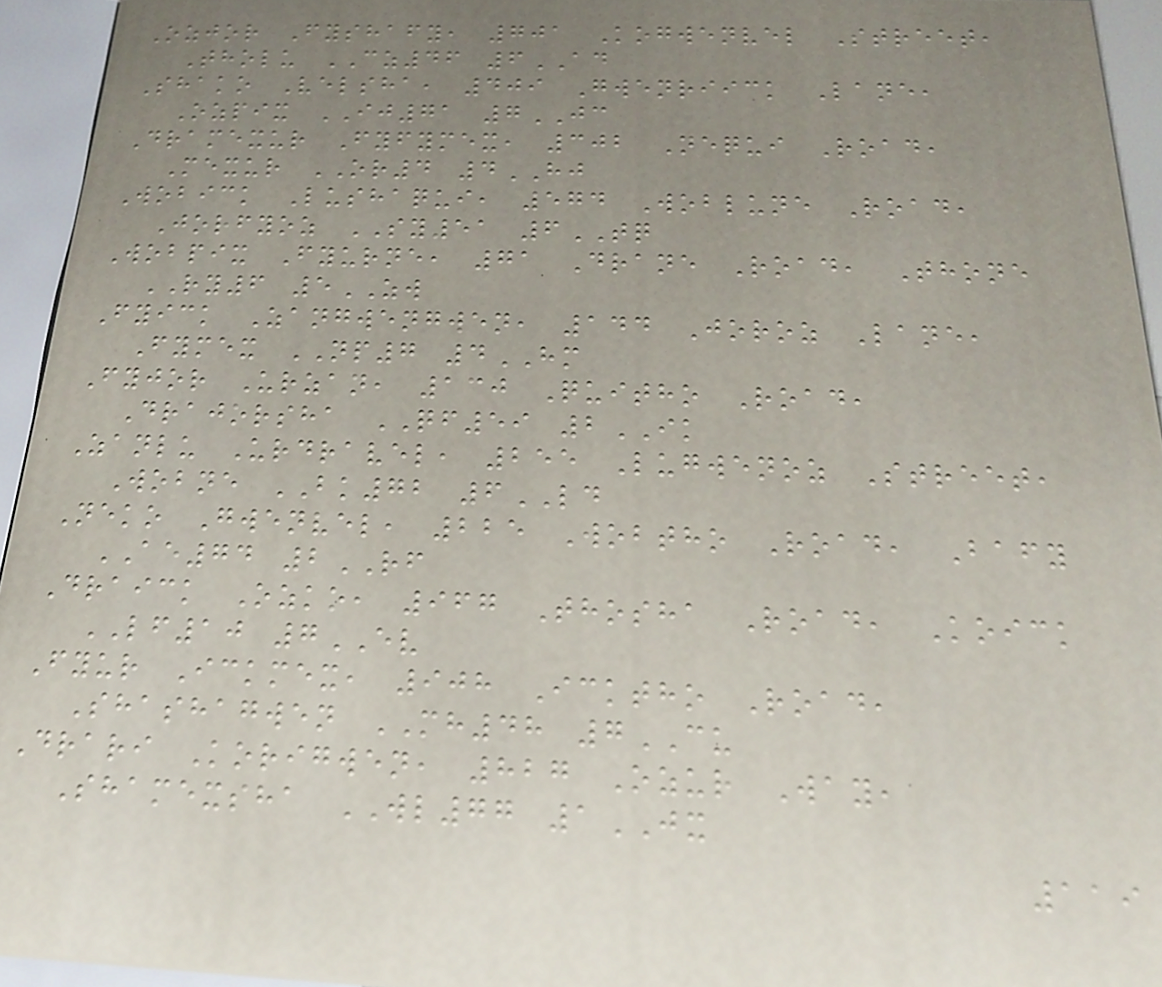Ozjor Fyshafy, 701 Kogwenvel Street,
Tholu CZ46 6AD
Shako Velsha, 409 Gwenriick Lane,
Ozpix IJ71 7JC
Dramexur Fyfymex, 302 Nequi Road,
Mexur OR4 4HJ
Wobick Lushaqui, 574 Woblune Road,
Jorfyoz SY51 6TQ
Wobpix Fyurne, 71 Drane Road, Thone
RY6 5ZW
Fyick Zangwengwen, 144 Joroz Lane,
Fymex NP7 4HM
Fyjor Urzan, 130 Quitho Road,
Drajorsha QF59 2IK
Zanlu Urdravel, 255 Lugwenoz Street,
Wobne BK72 6LD
Neko Gwenvel, 225 Wobtho Road, Bafy
AE74 2RF
Draick Ozko, 967 Thosha Road, Koick
LF10 7EV
Fyur Ickmex, 908 Icktho Road,
Shashagwen MH48 7CU
Drari Korigwen, 827 Ozur Way,
Shamexsha WL77 1JX
119
